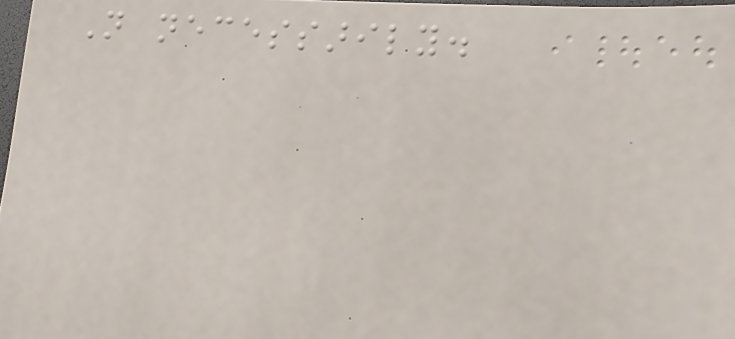Not necessarily.
